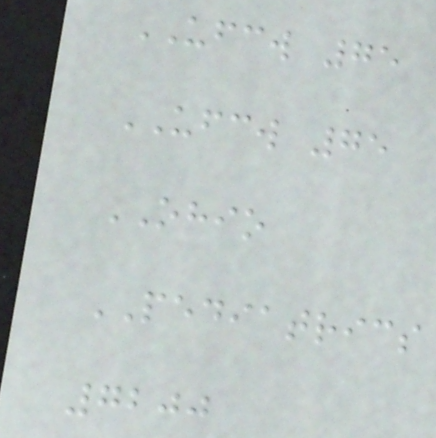UFCW 75
UFCW 75
OHIO
PEDIATRICS
7200
